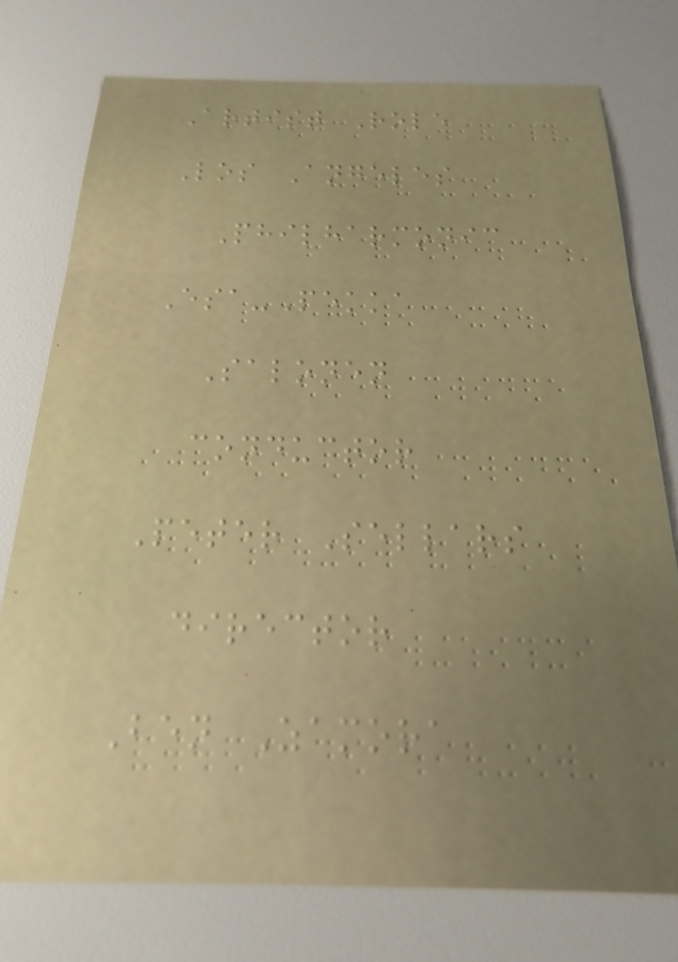Artist Role
Los Angeles
Philharmonic
Esa-Pekka
Salonen
conductor
Peter Sellars
director
Ben Zamora
